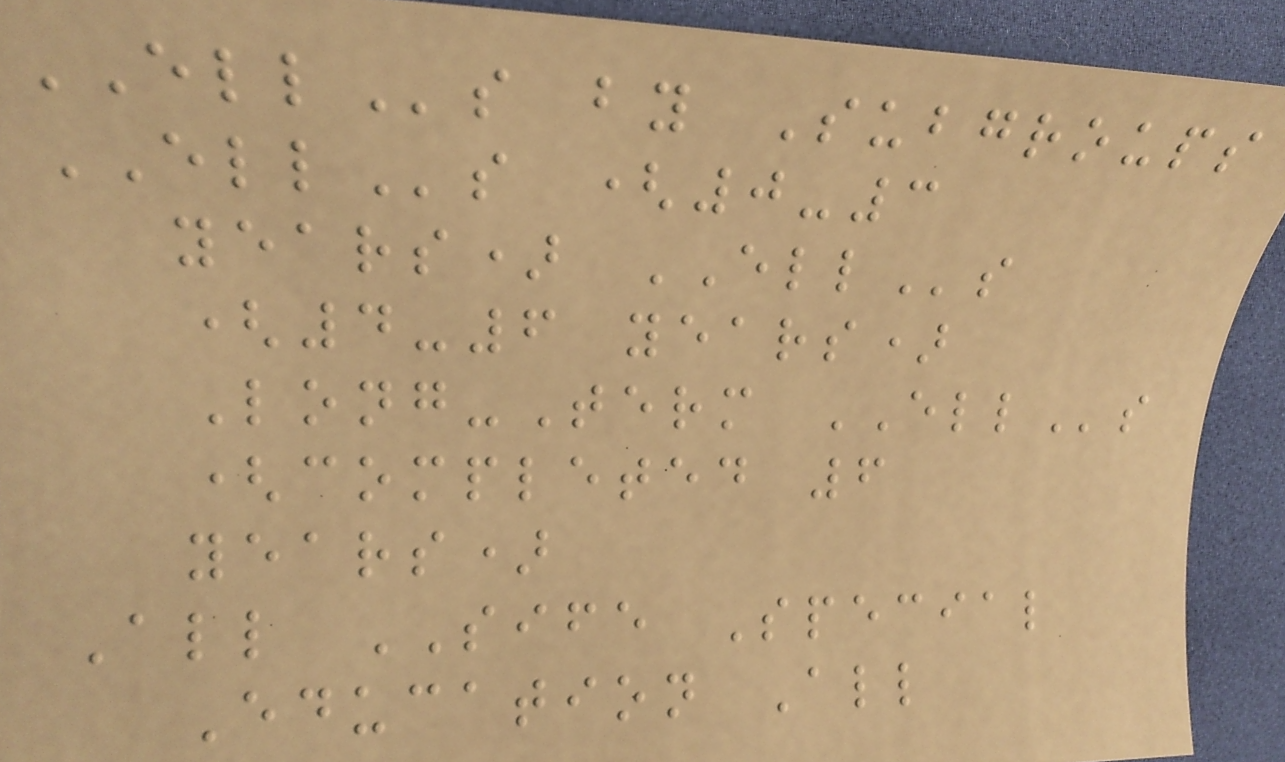ELLs by Subgroups
ELLs (0-3
years) ELLs
(4-6 years)
Long-Term ELLs
(completed 6
years)
All SIFE Special
Education All
